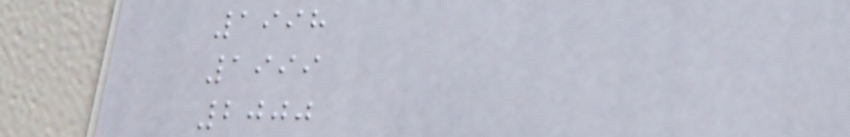1998
1999
2000
